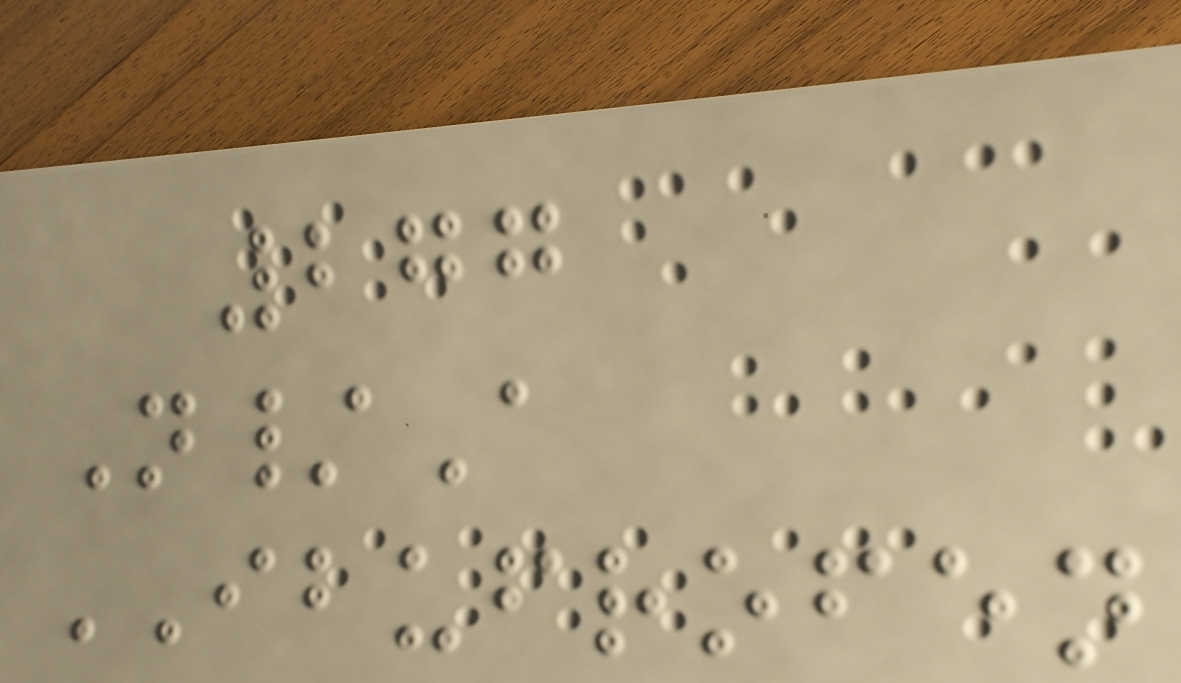277
N/A
IBUFROFEN
